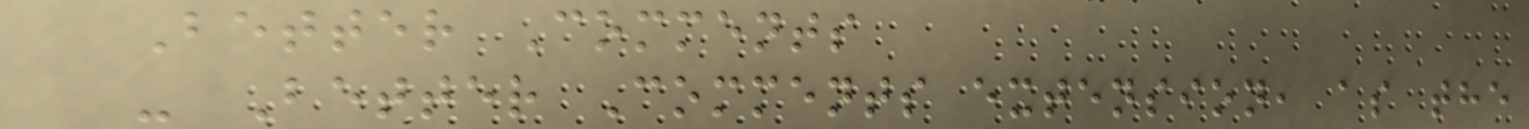Better Comments
- Better Comments extension, as the
